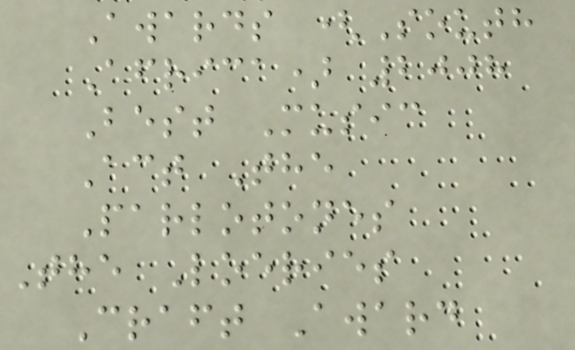Awards (South
Africa) 2008
Best Music
Act The
Parlotones
The Loeries
Craft Award
